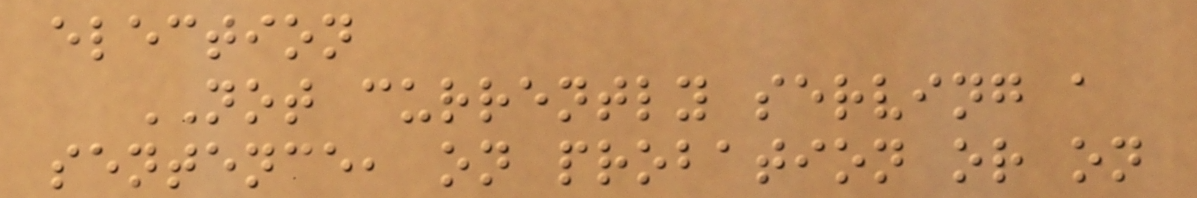election
NOT currently serving a
sentence, on probation or on
